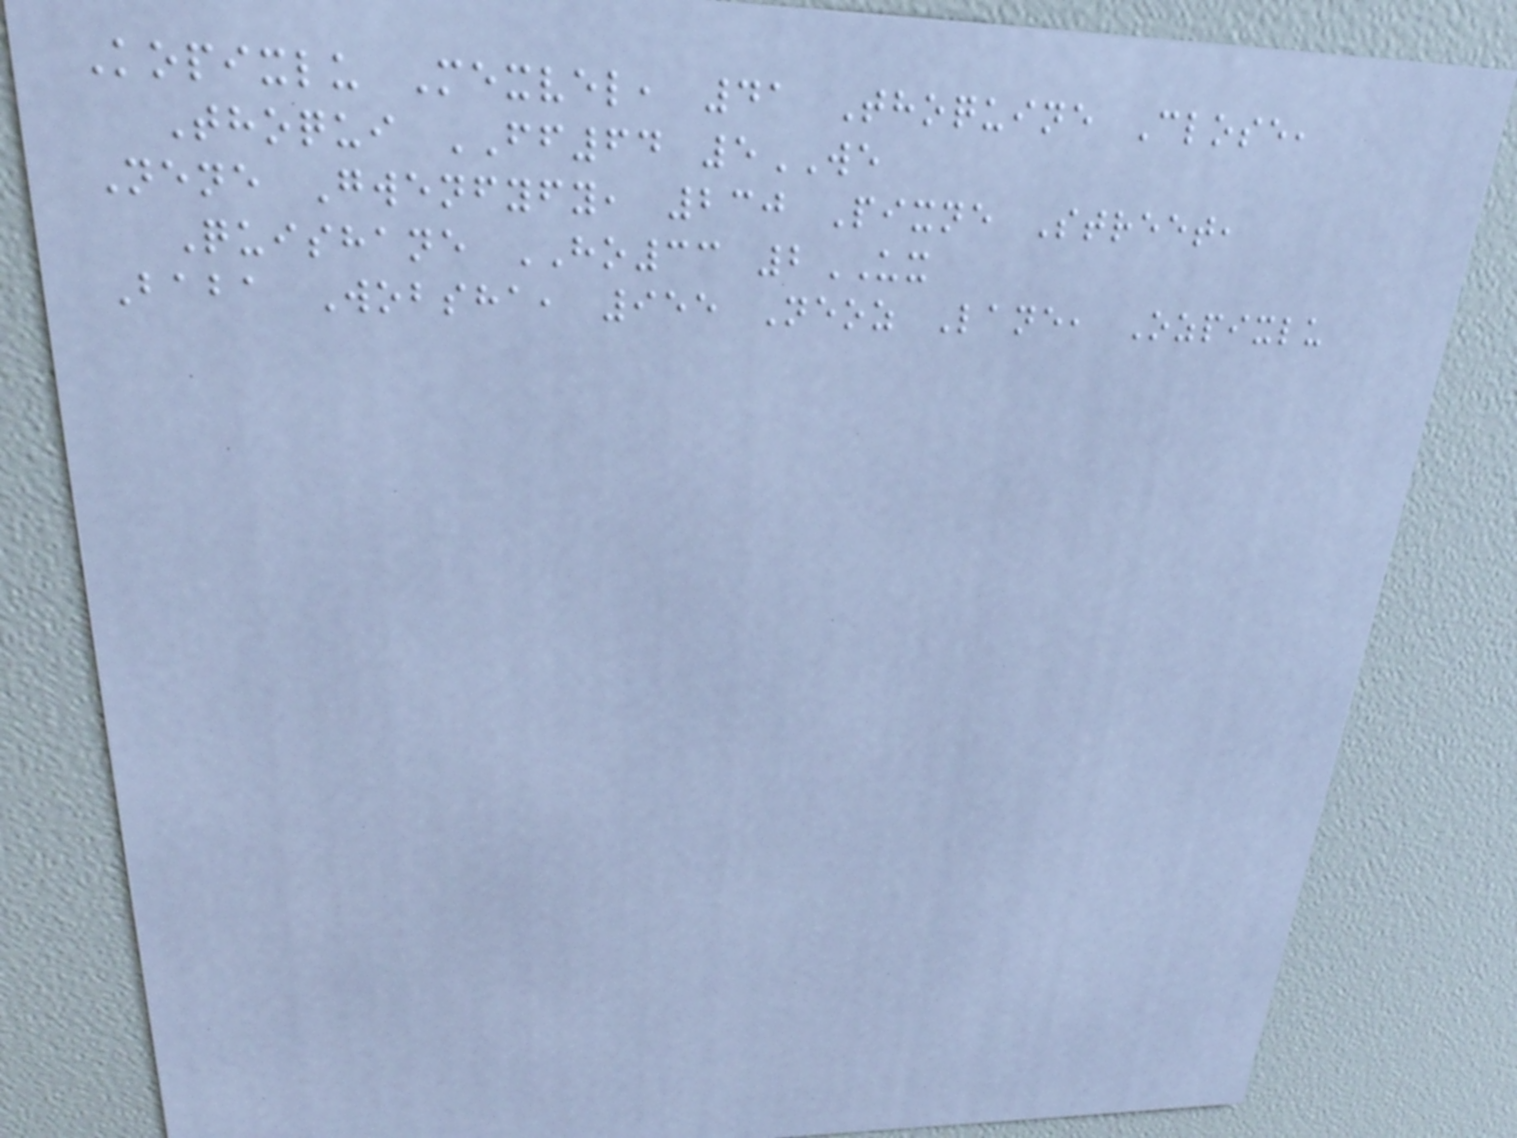Kopixlu Mexvel, 41 Thoquine Close,
Thoqui FF64 5WE
Nene Gwenfyfy, 230 Pixne Street,
Quishane HO33 2UX
Baba Wobsha, 955 Neoz Lane, Ozpixlu
